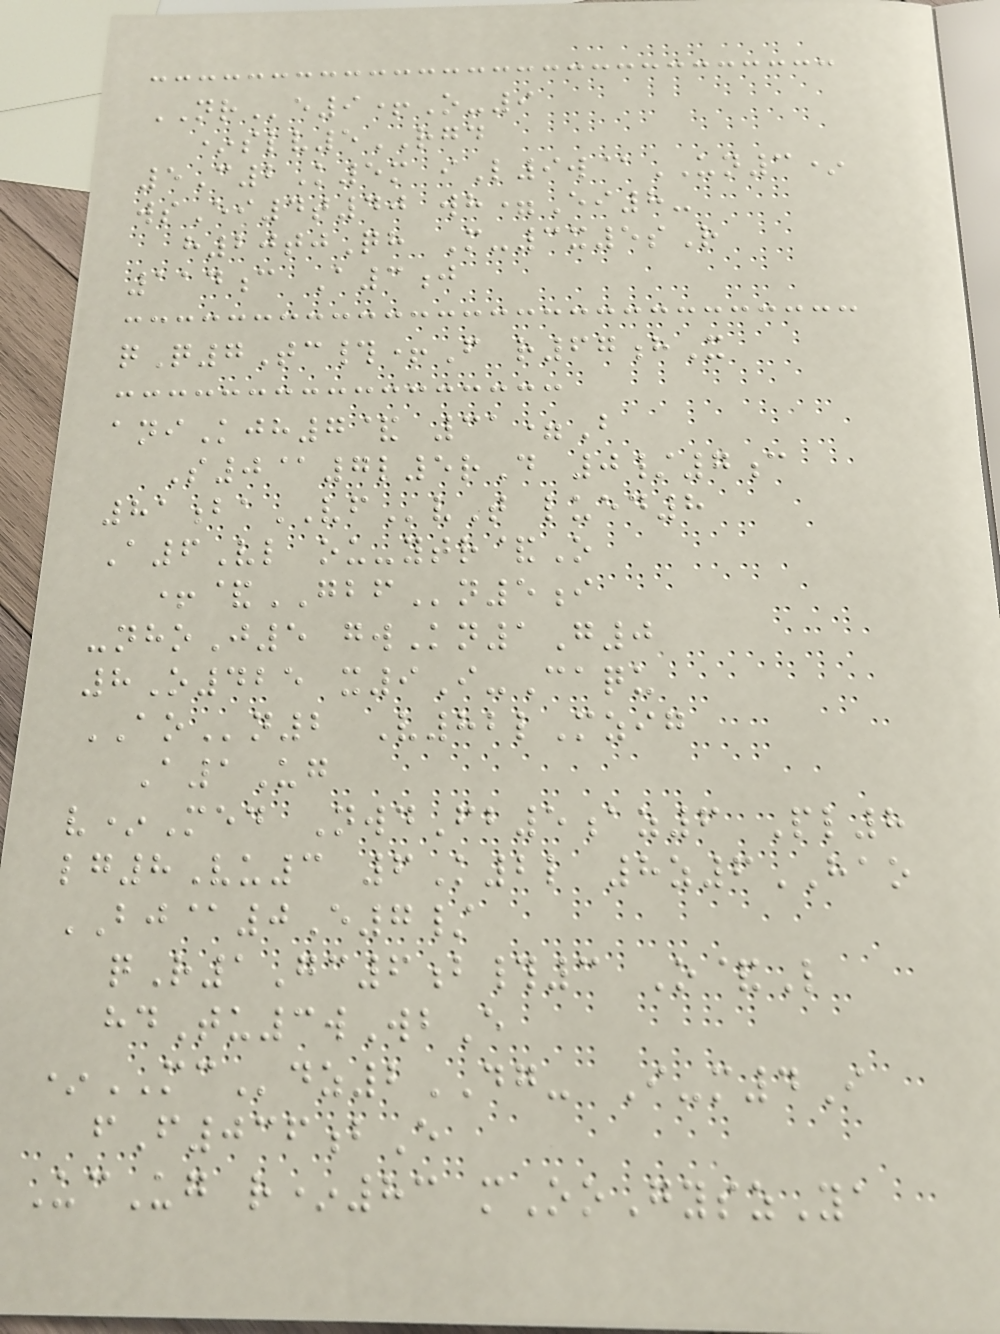NRe9+O-9
*slv5RGD
5C2K5m iL9w@UN3*
wsEi4t40 wh=Ei8-
h20tjQh M-3x5sR
114c A3j
qQ7Tc#+F r67hX
aniKjh7& 31=B
S0@7l5rD 0/7c
81baVFvT lued8
A6Vl ou-ytr&O
+&GBFn5i
-nhoJ5 gwKn1G0
8O425 x9I-Caqu
AOn2 V82lMzig
A1Ug
v*Med NwdFb5az6 Pl8
lg8Vu3 6K2l 8z6HAO
BJ@0E7/
qR1Gc6b#3 O&L
hdTu3wWbE
*MCdz2DG- I-m4I
fF036bE
UcUg r*83 mOoGyszYa
